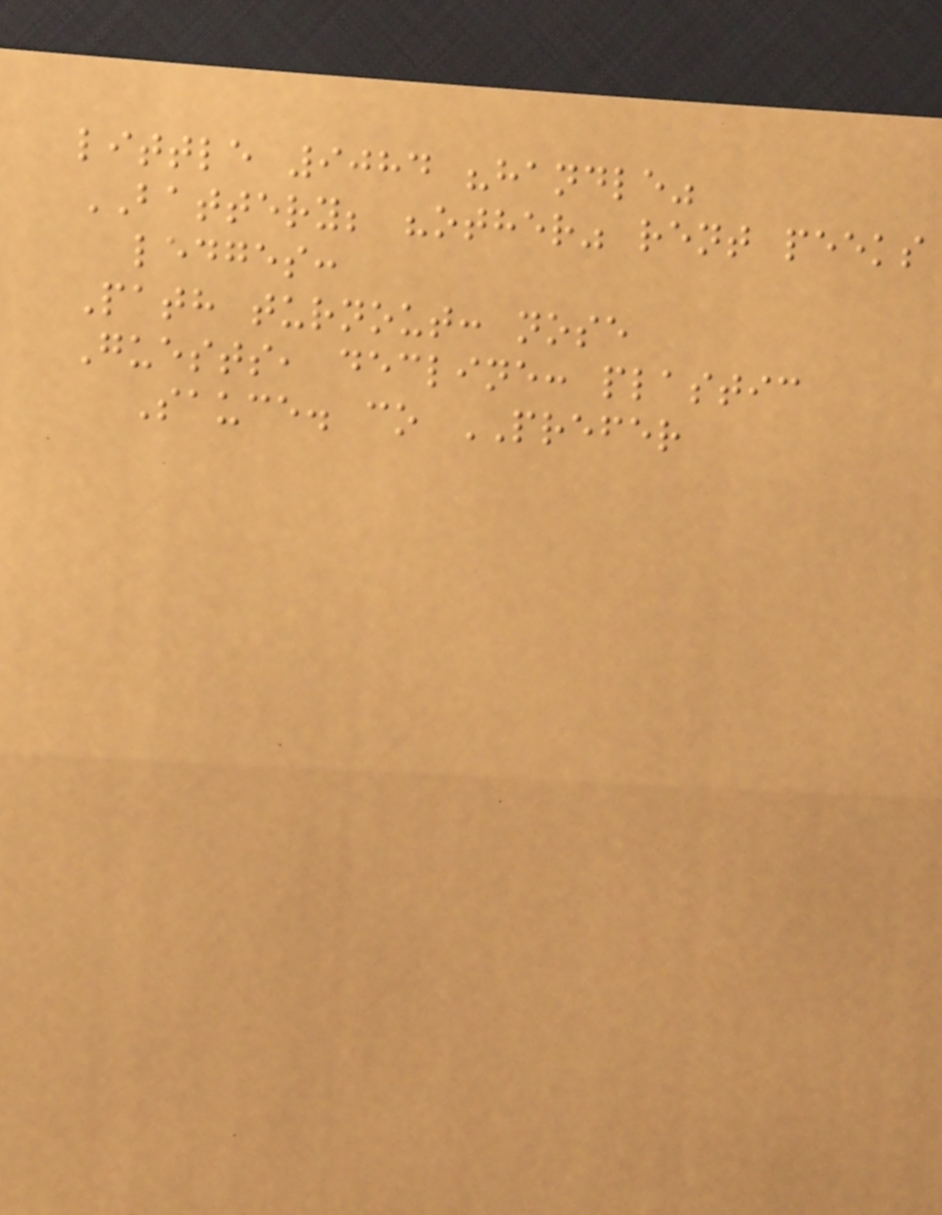little 9084 "handle"
BATTERY; "other" rent peeks
ledges:
Path turnout: nose
Guests, decline: plastic
Sauce. co PREFER
